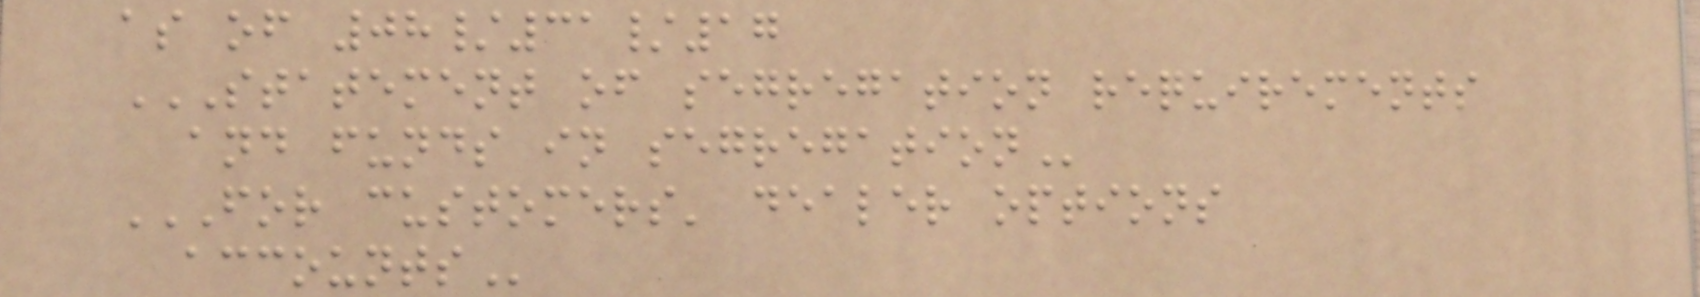as of 08/31/17
STATEMENT OF SEGREGATION REQUIREMENTS
AND FUNDS IN SEGREGATION
FOR CUSTOMERS' DEALER OPTIONS
ACCOUNTS
